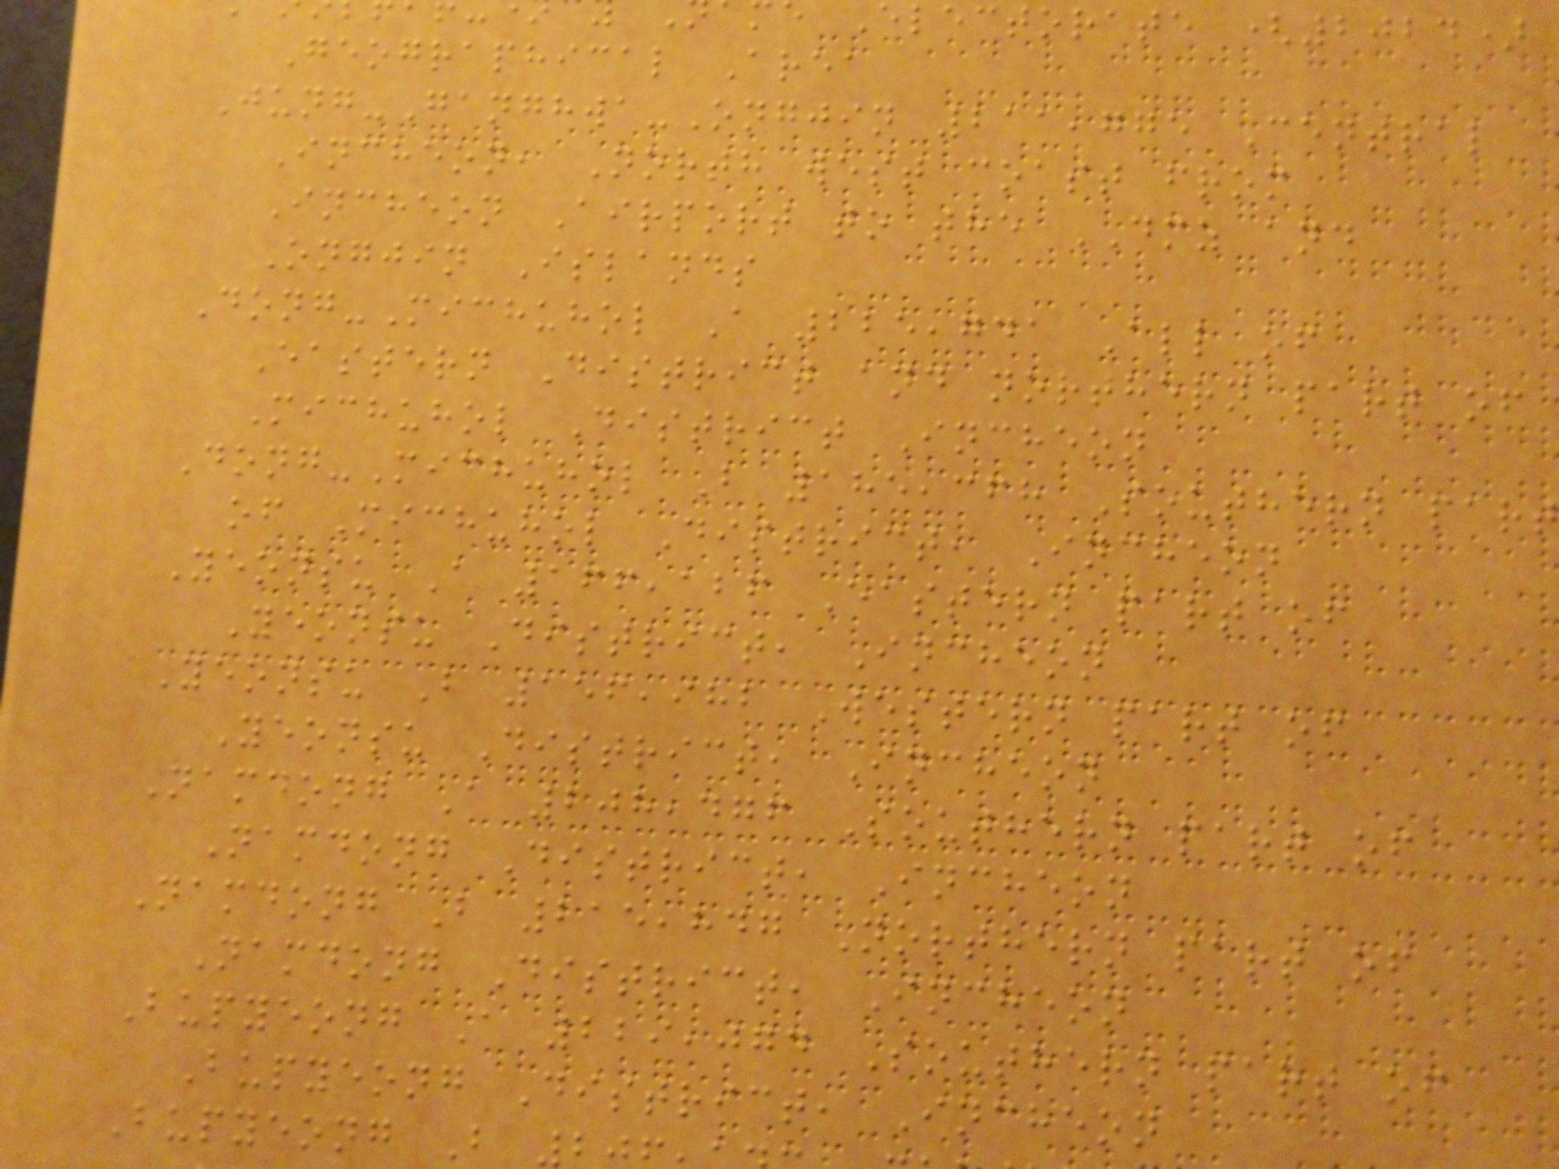Electorate (2024)
Geographical Area
Jung-Ganghwa-Ongjin 211,775 Central
Incheon, North west coast from
Incheon Airport to the DMZ and
Ongjin Islands
Dong-Michuhol A 225,741 All of
Eastern District and northern part of
Michuhol District Incheon
Dong-Michuhol B 185,368 Southern part
of Michuhol District, Incheon
Yeonsu A 166,126 Eastern part of
Yeonsu District, Incheon
Yeonsu B 156,982 Western part of
Yeonsu District, Incheon
Namdong A 208,476 Southern part of
Namdong District, Incheon
Namdong B 215,847 Northern part of
Namdong District, Incheon
Bupyeong A 229,074 Southern part of
Bupyeong District, Incheon
Bupyeong B
